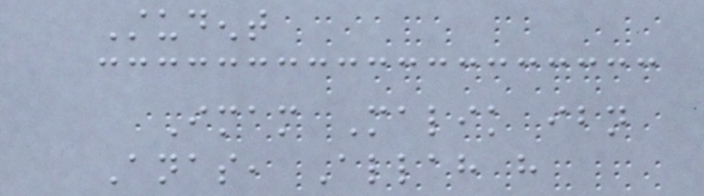Student
Imam Malik ibn
Anas, Allah have
